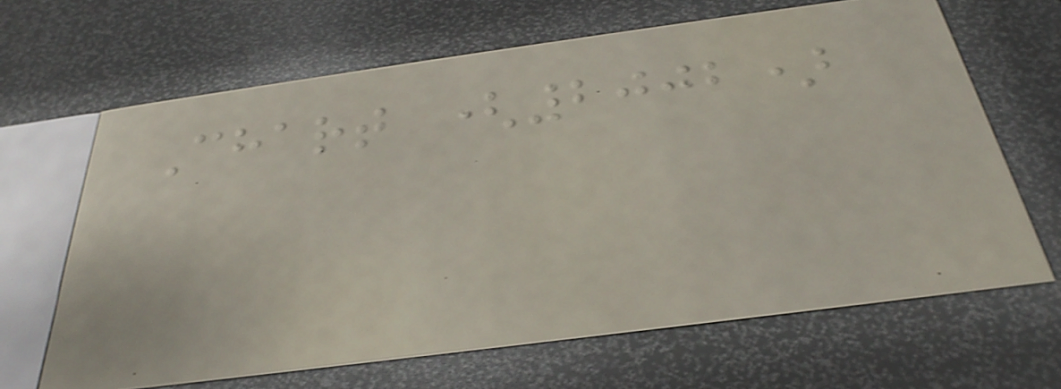Chart (2002)
